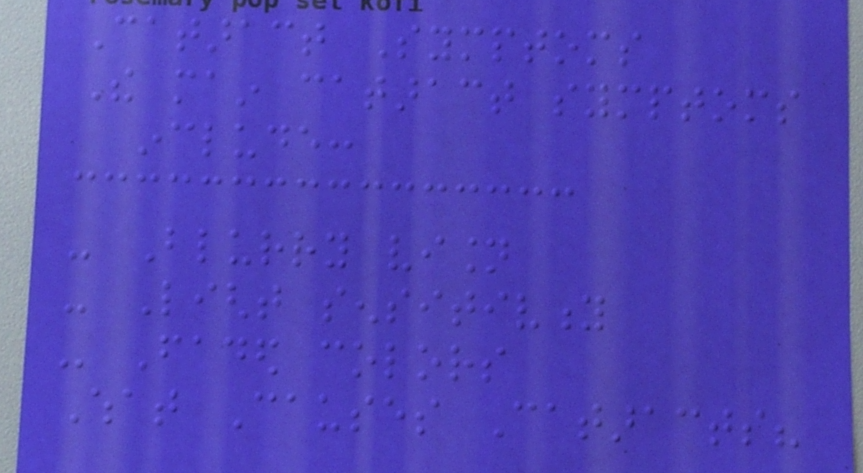Cataract Symptoms
The main cataract symptoms
include:
- Blurry vision
- Light sensitivity
- Faded colors
What Causes Cataracts?
